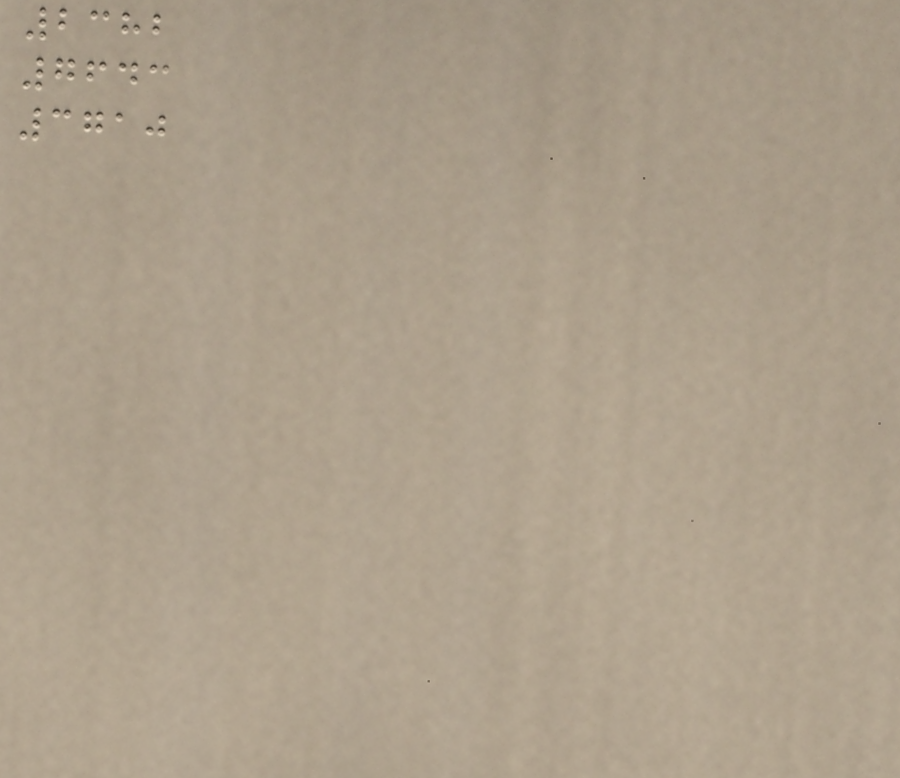2382
7643
3710
